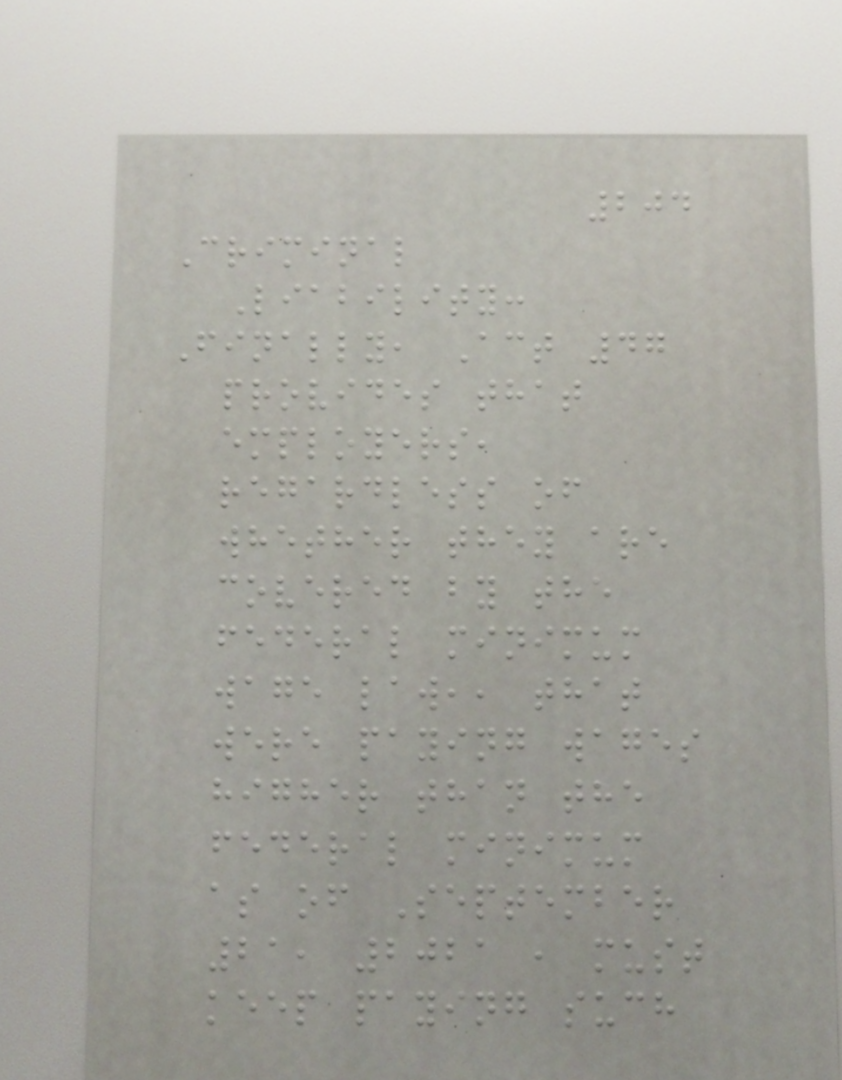204
Criminal
Liability:
Finally, Act 47
provides that
employers,
regardless of
whether they are
covered by the
federal minimum
wage law,, that
were paying wages
higher than the
federal minimum
as of September
21, 2021 , must
keep paying such
